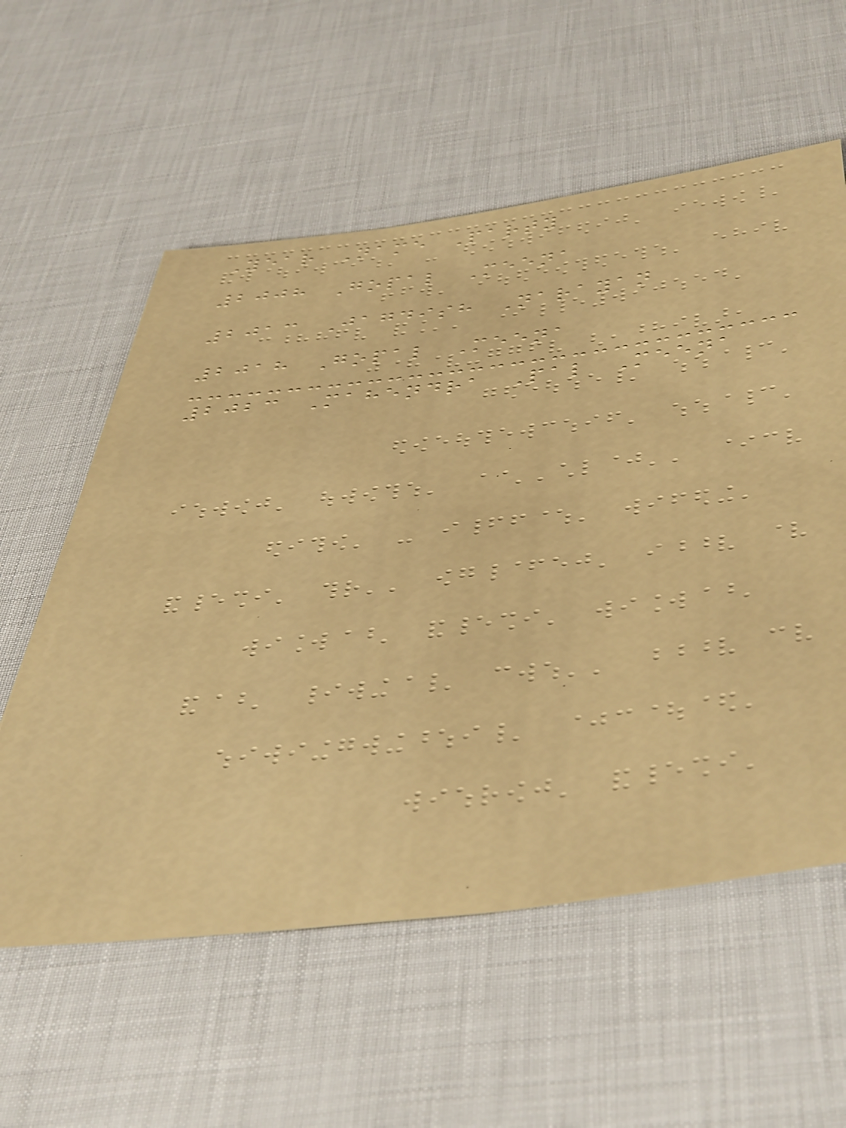Year Name Party
2008 Gopal Meena
2013 Jagdish Narayan
2018 Gopal Meena
2023 Mahendra Pal Meena
